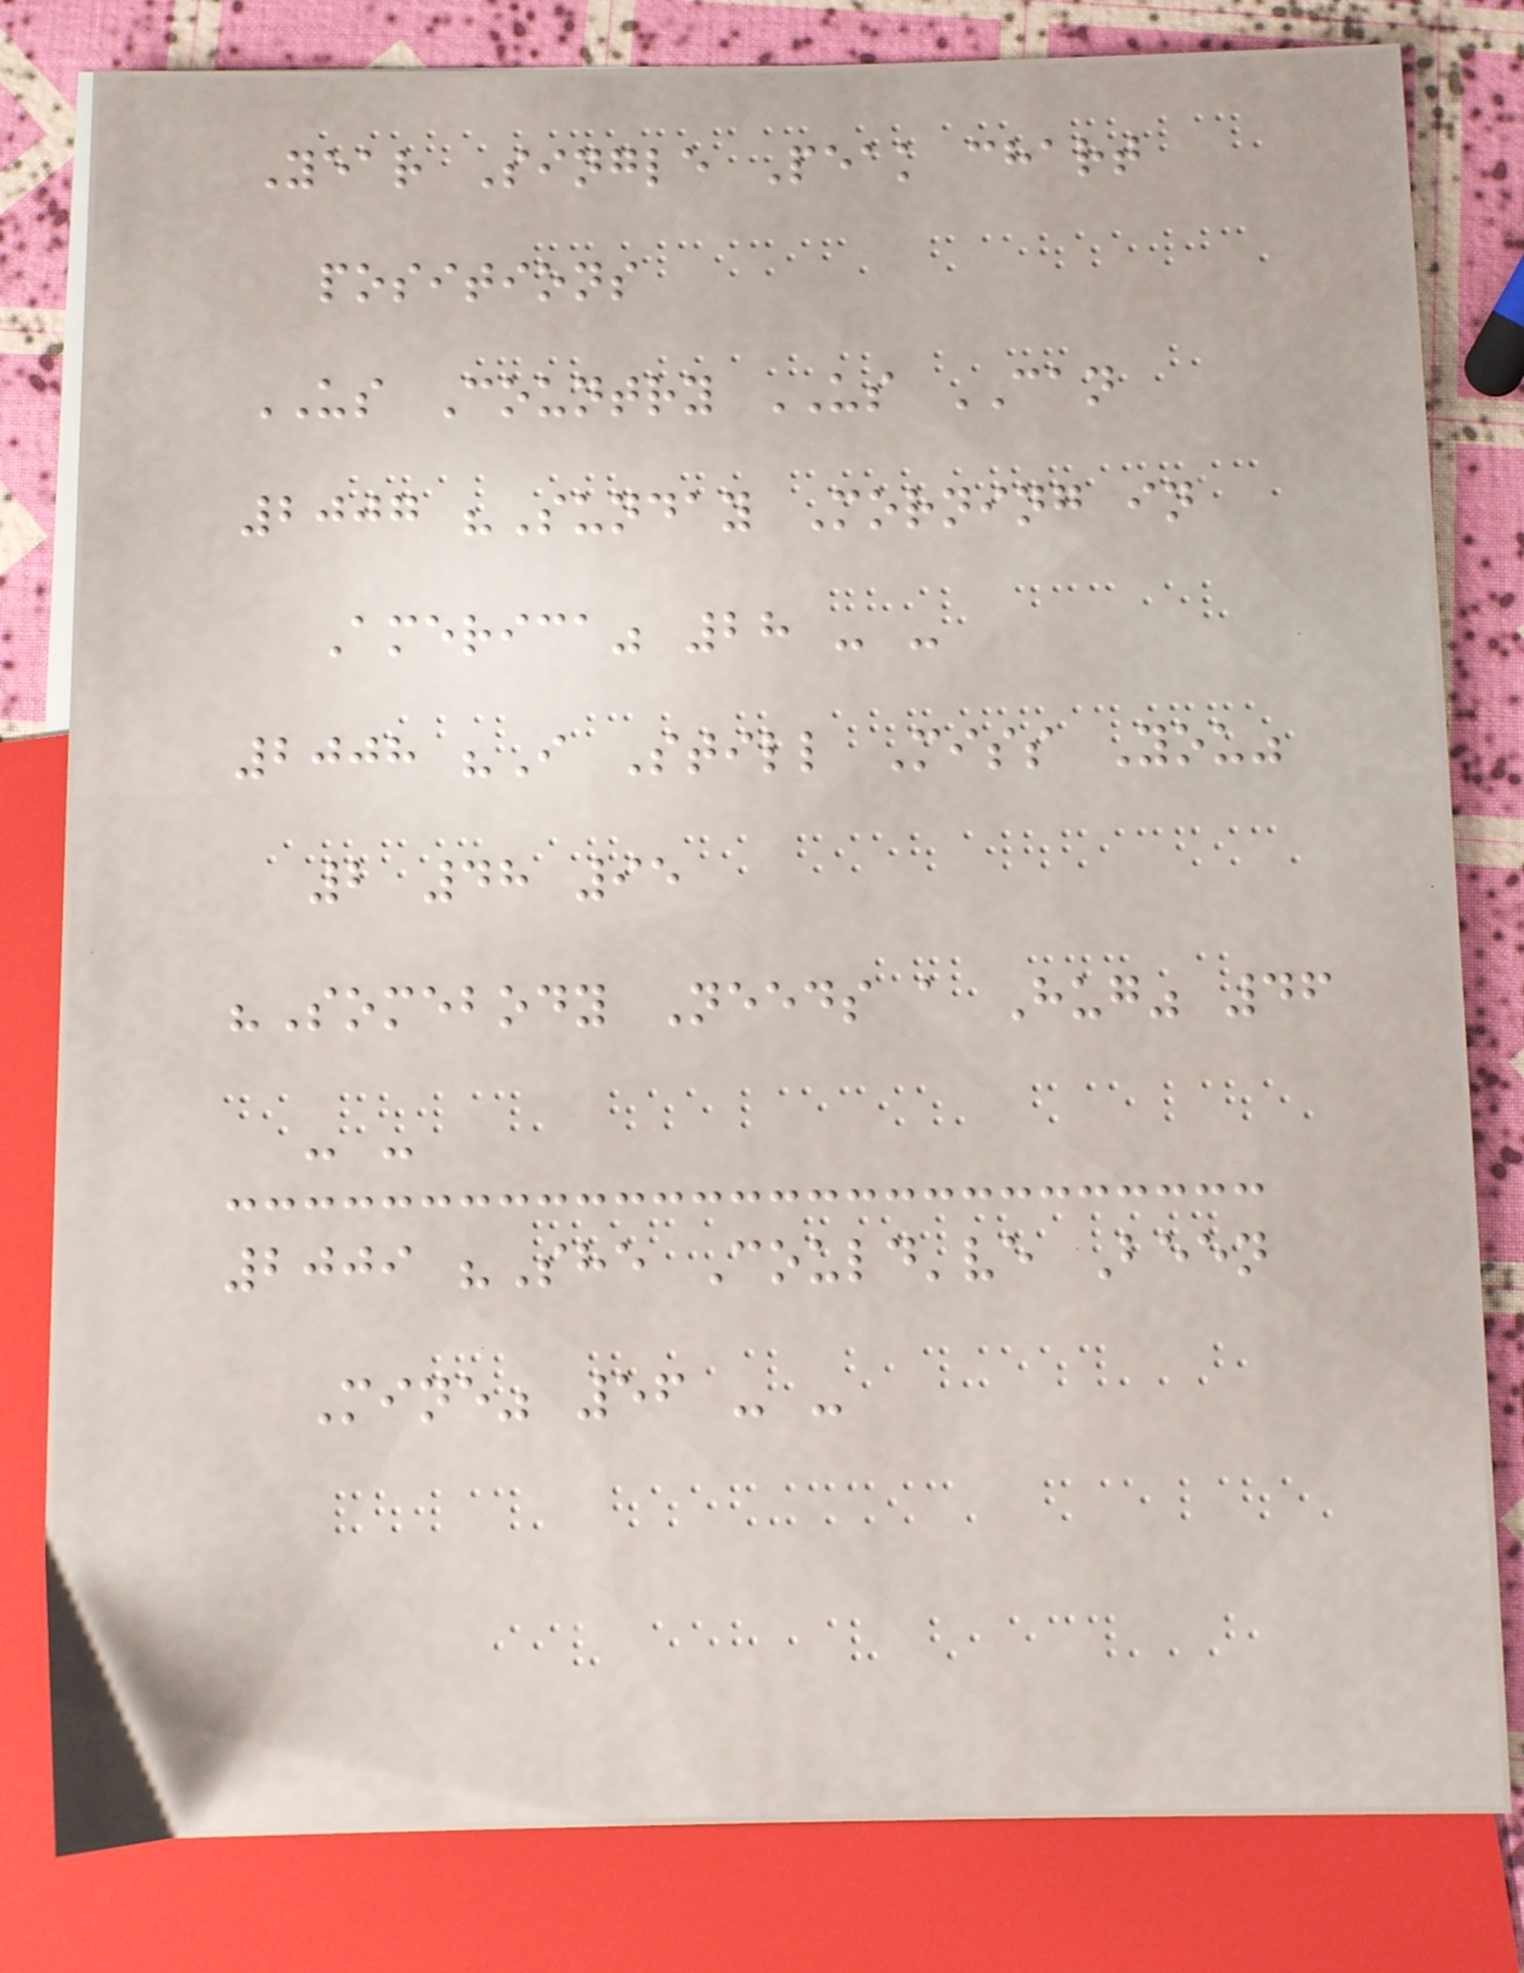Year Single Peak chart
positions
US Country US CAN
2007 "Sunday Morning in
America" 28 - -
2008 "I Still Miss You"
2 48 95
"Somebody Needs a Hug" 46
- -
2009 "She Could've Been
Mine" 56 - -
